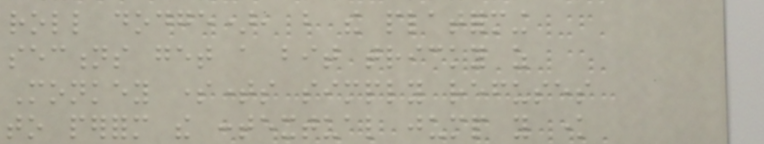roll dodge), but the platforming
sections get a bit tricky as
Monkey sometimes simply refuses
to perform the contextual jump you know
